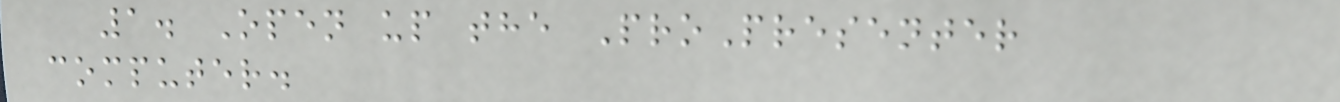1. Open up the ProPresenter
computer.
